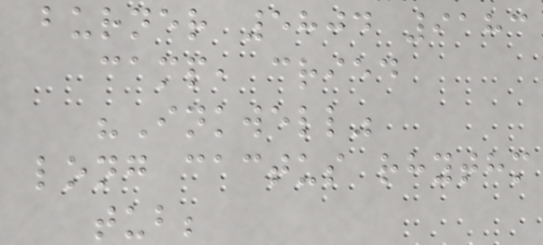burner 5804 9183
camp, cried
"Inkwell"
long cactus rhythm
tub;
